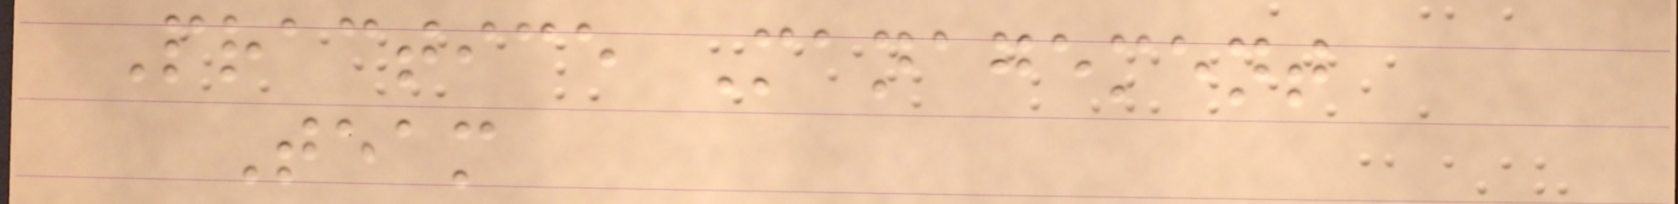Practice Management
Team
